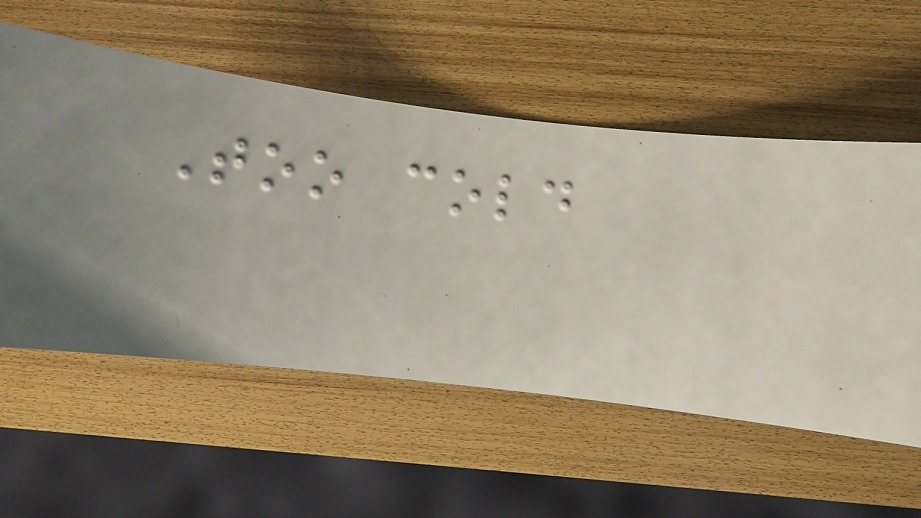Too cold
